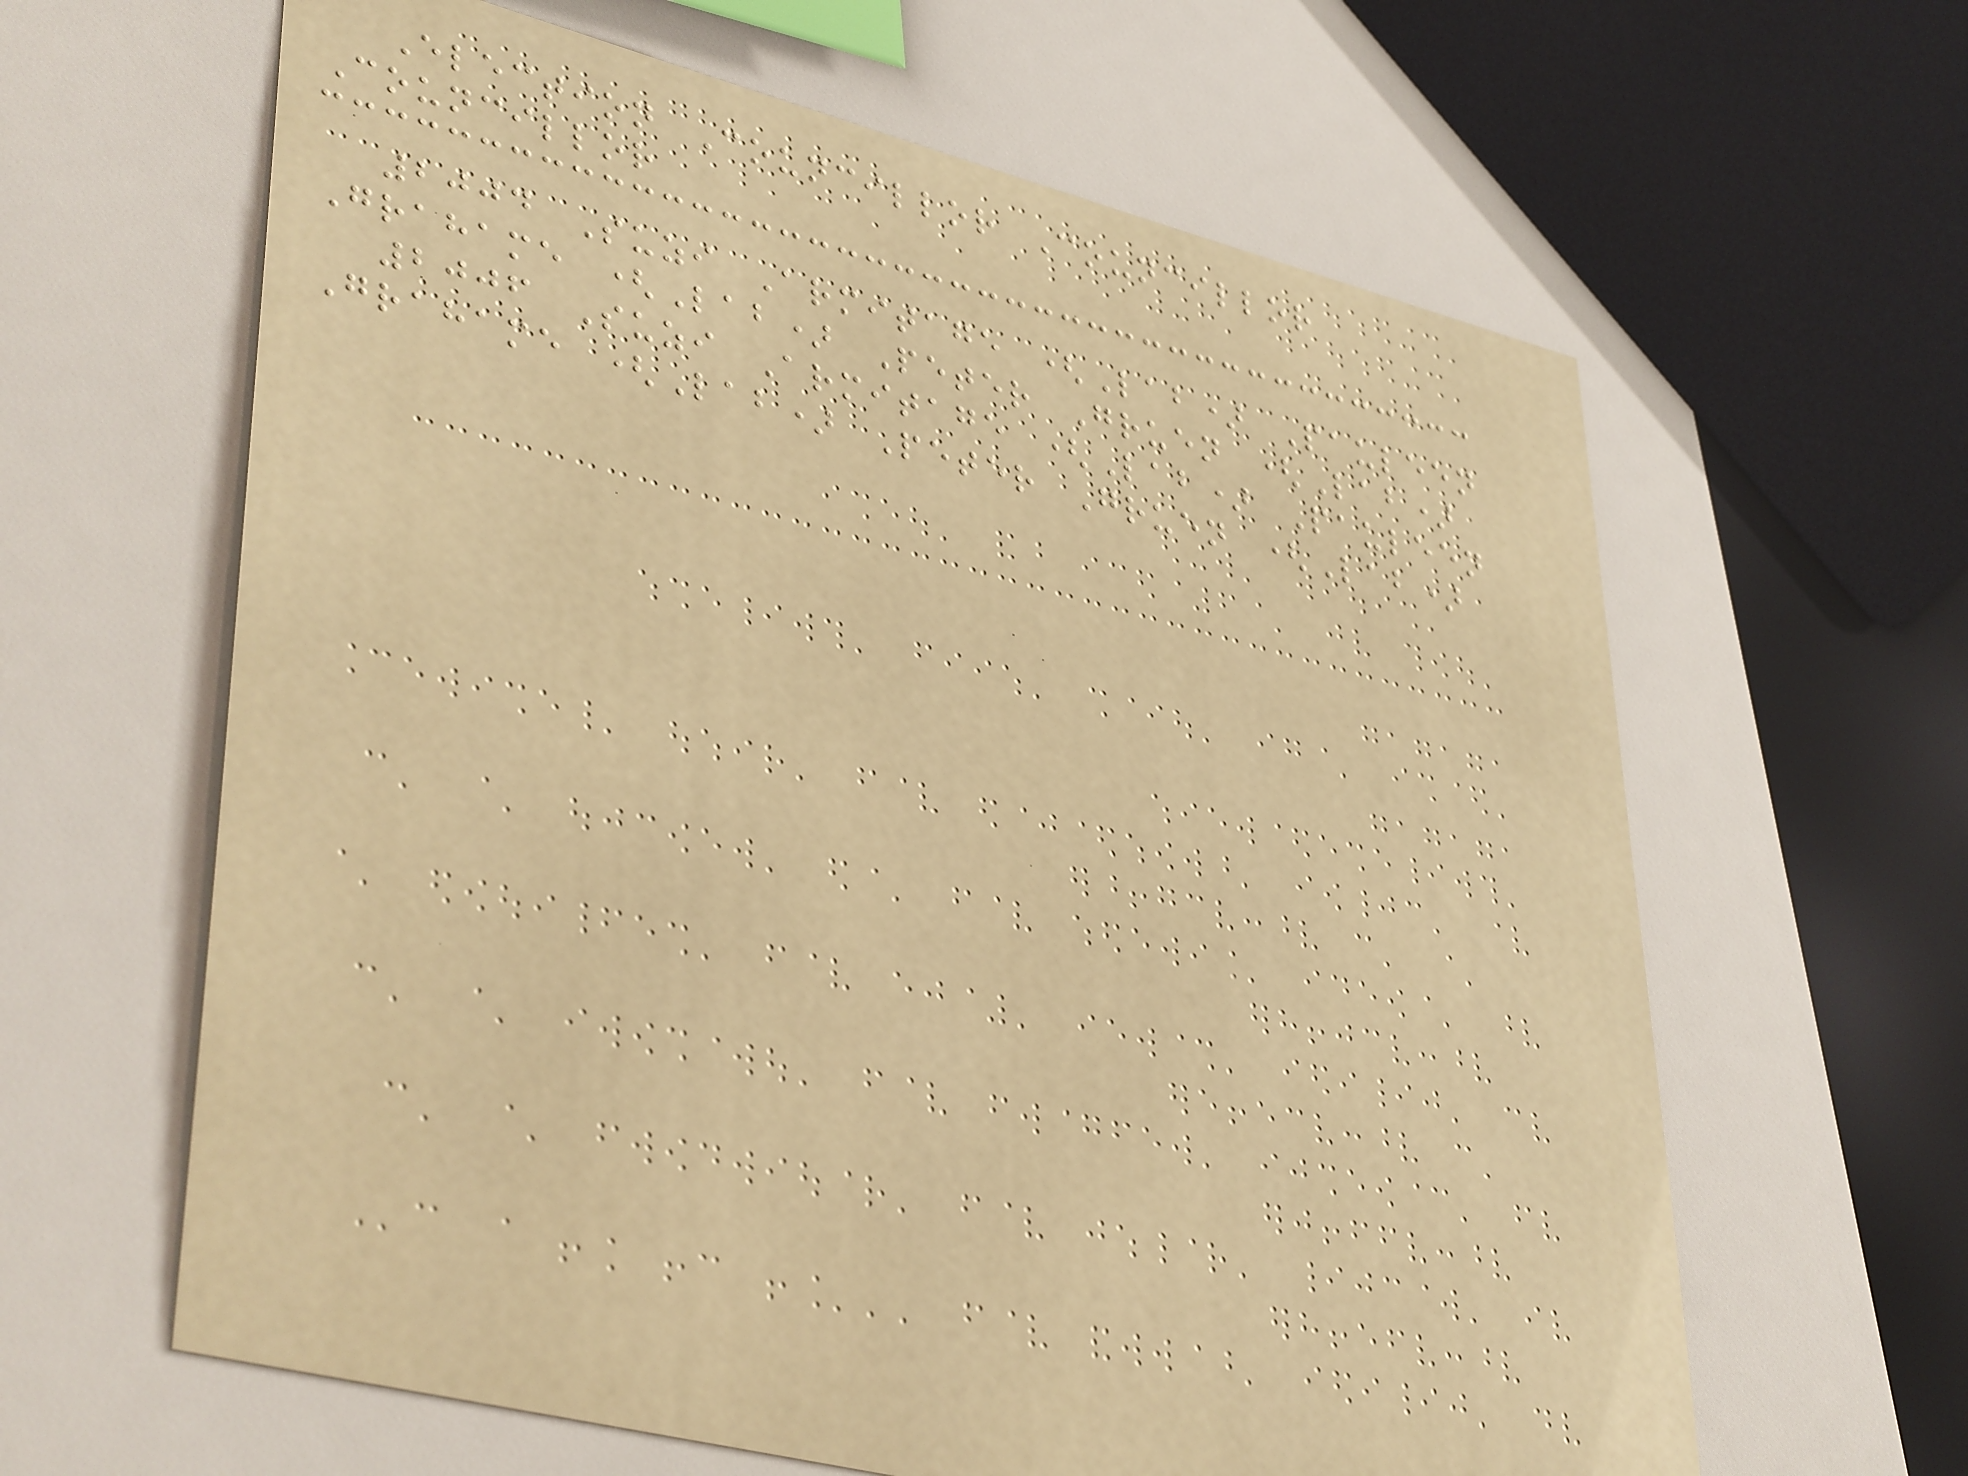Election Councillor Councillor
Councillor
2004 Suzi Armitage (Lab) Pauleen
Grahame (Lab) Peter Gruen (Lab)
2006 Suzi Armitage (Lab) Pauleen
Grahame (Lab) Peter Gruen (Lab)
